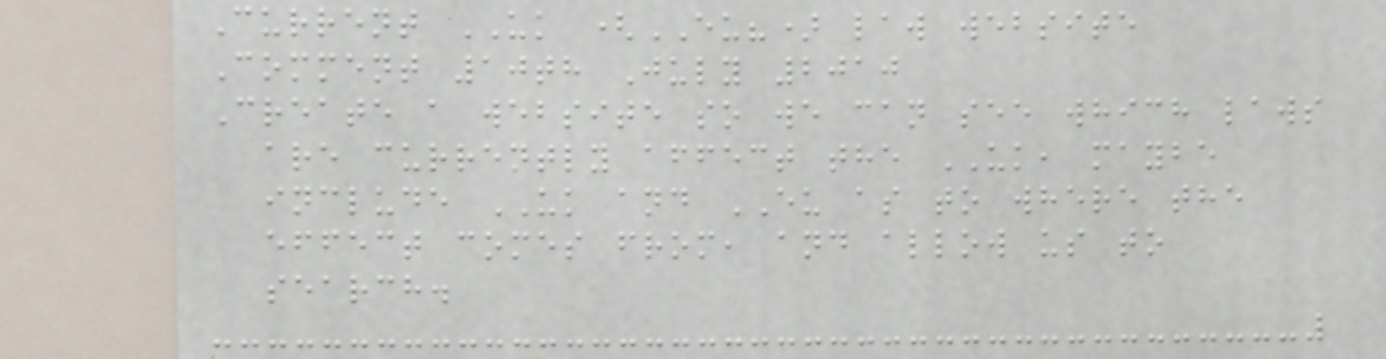Current UK (EU?) law website
Comment 10th July 2010
Create a website so we can see which laws
are currently affect the UK, maybe
include UK and EU as to where the
effect comes from, and allow us to
search.
